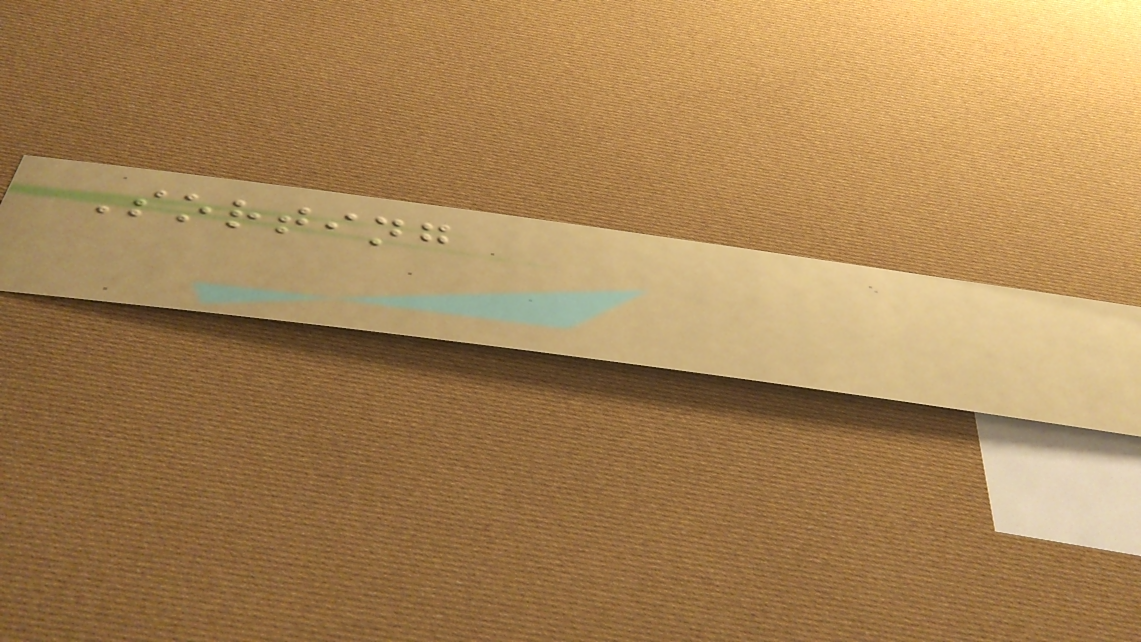Sorting
